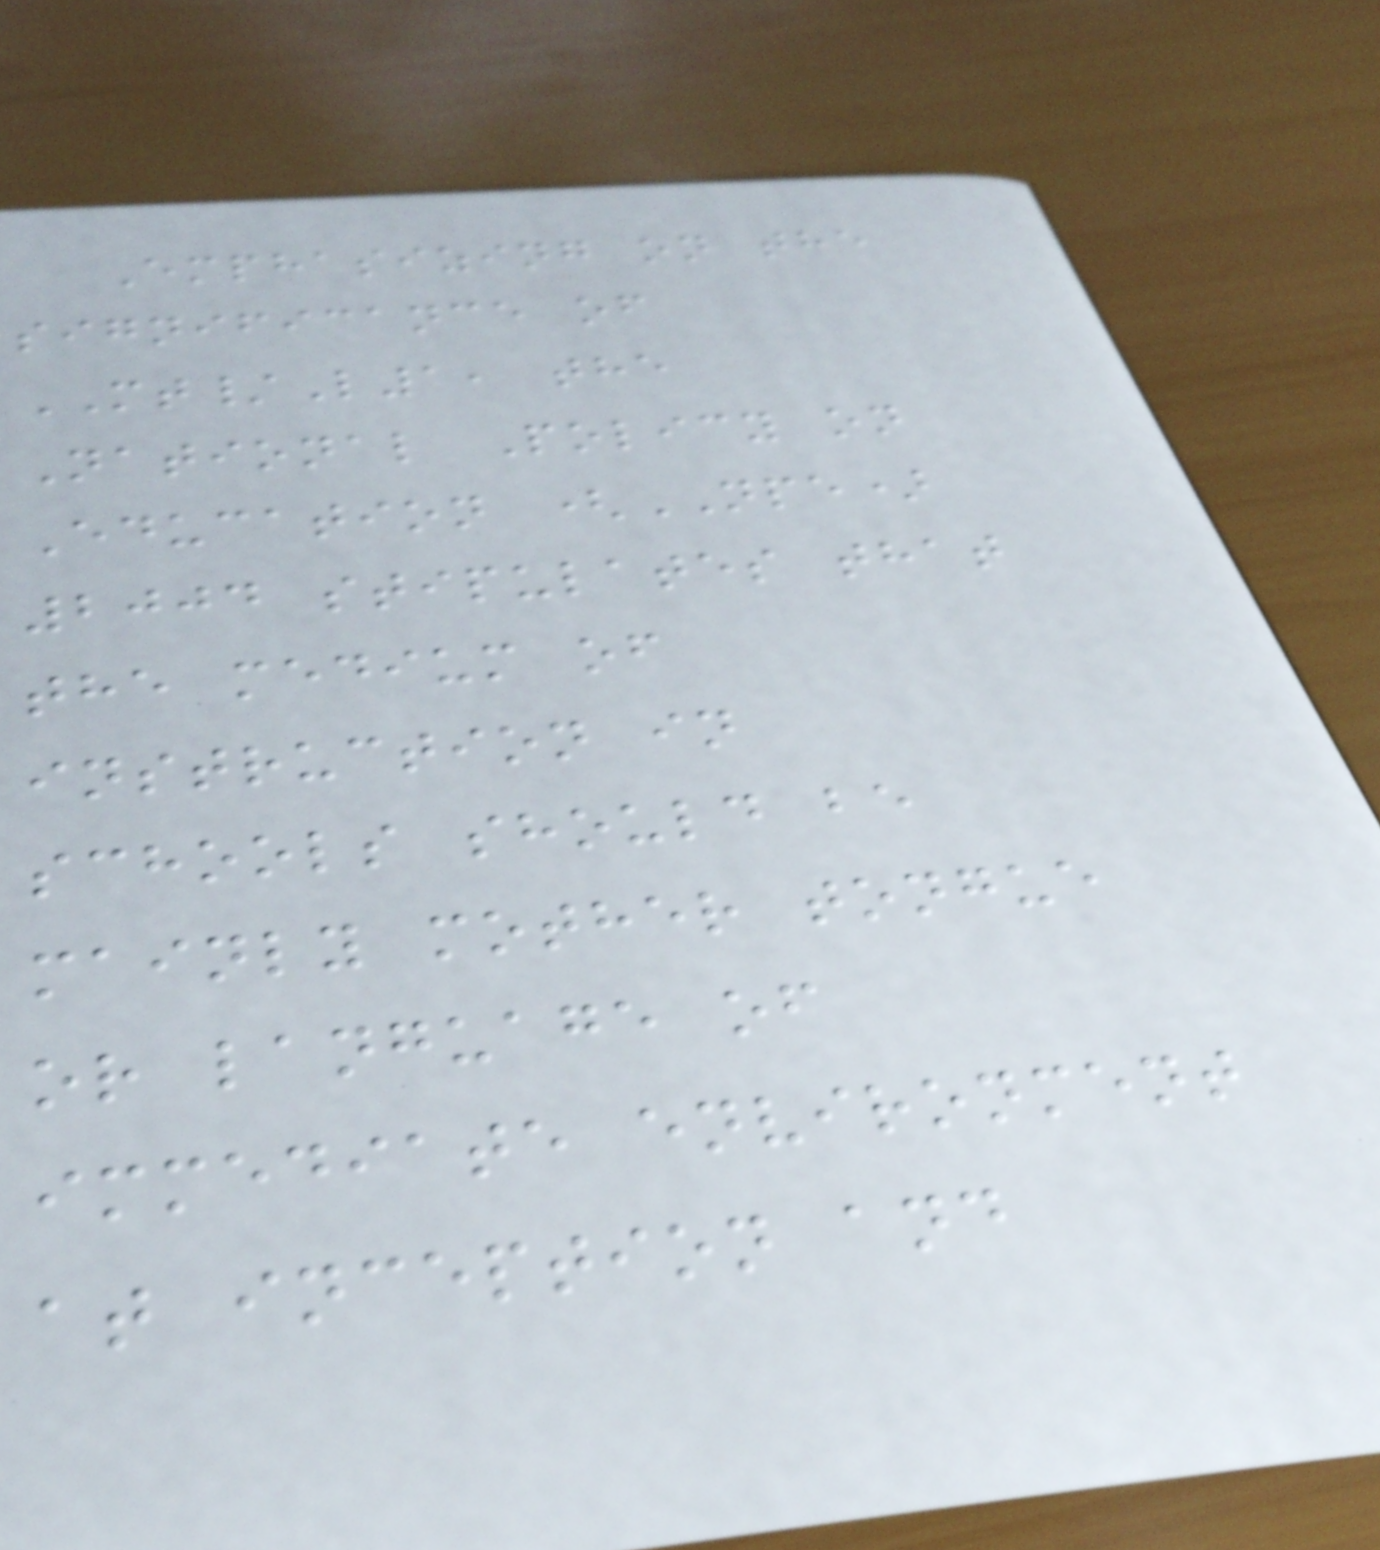Emphasizing on the
significance of
MT/L1, the
National Policy on
Education (NPE)
2004 stipulates that
the medium of
instruction in
schools should be
mainly mother tongue
or language of
immediate environment
at inception and
